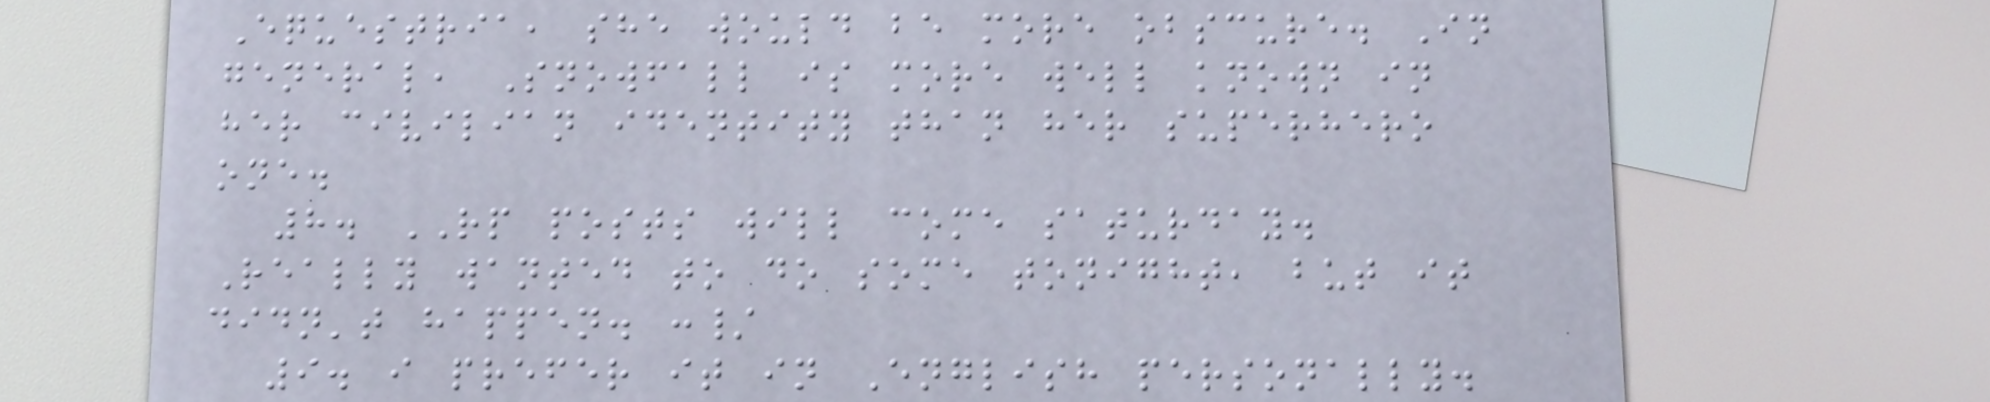Equestria, she would be more obscure. In
general, Snowfall is more well known in
her civilian identity than her superhero
one.
8. RP posts will come saturday.
Really wanted to do some tonight, but it
didn't happen. :/
9. i prefer it in English personally.
